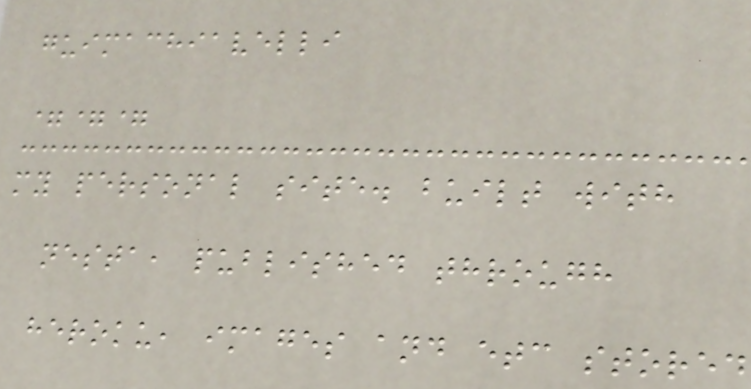guimachiavelli
===
my personal site. built with
nesta, published through
heroku, images and etc stored
